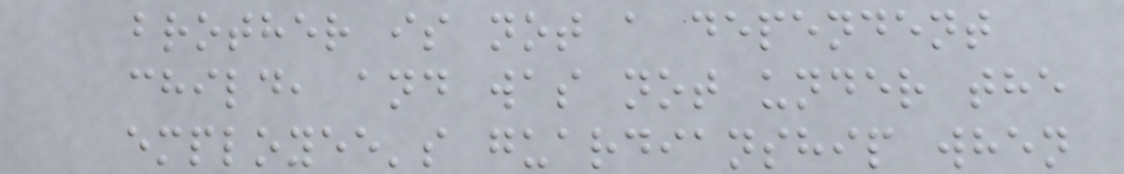brother is not a dependent
child, and was not under the
employee's guardianship when
